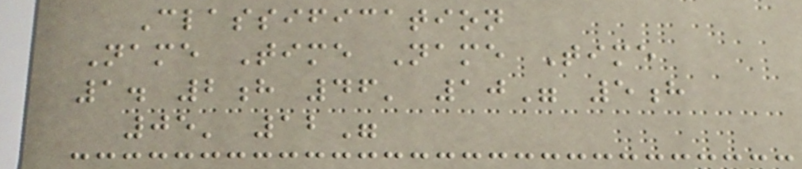Classification
Name Time Name Time
1. 2h 46' 10" 5h
05' 12"
